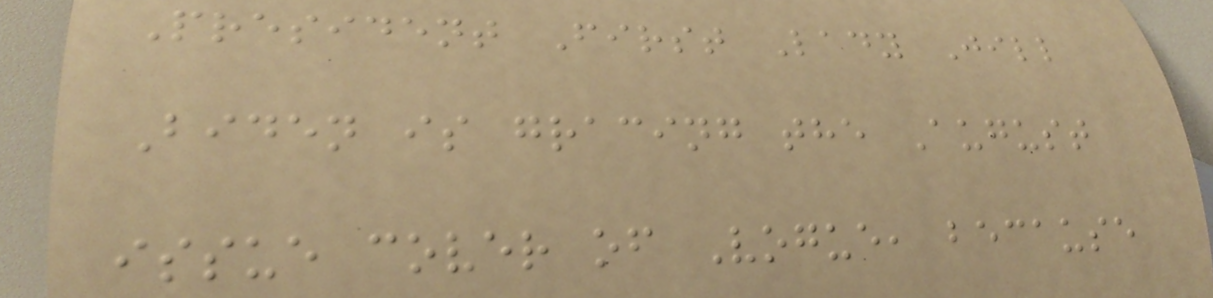President First Lady Jill
Biden is gracing the August
issue cover of Vogue, because
